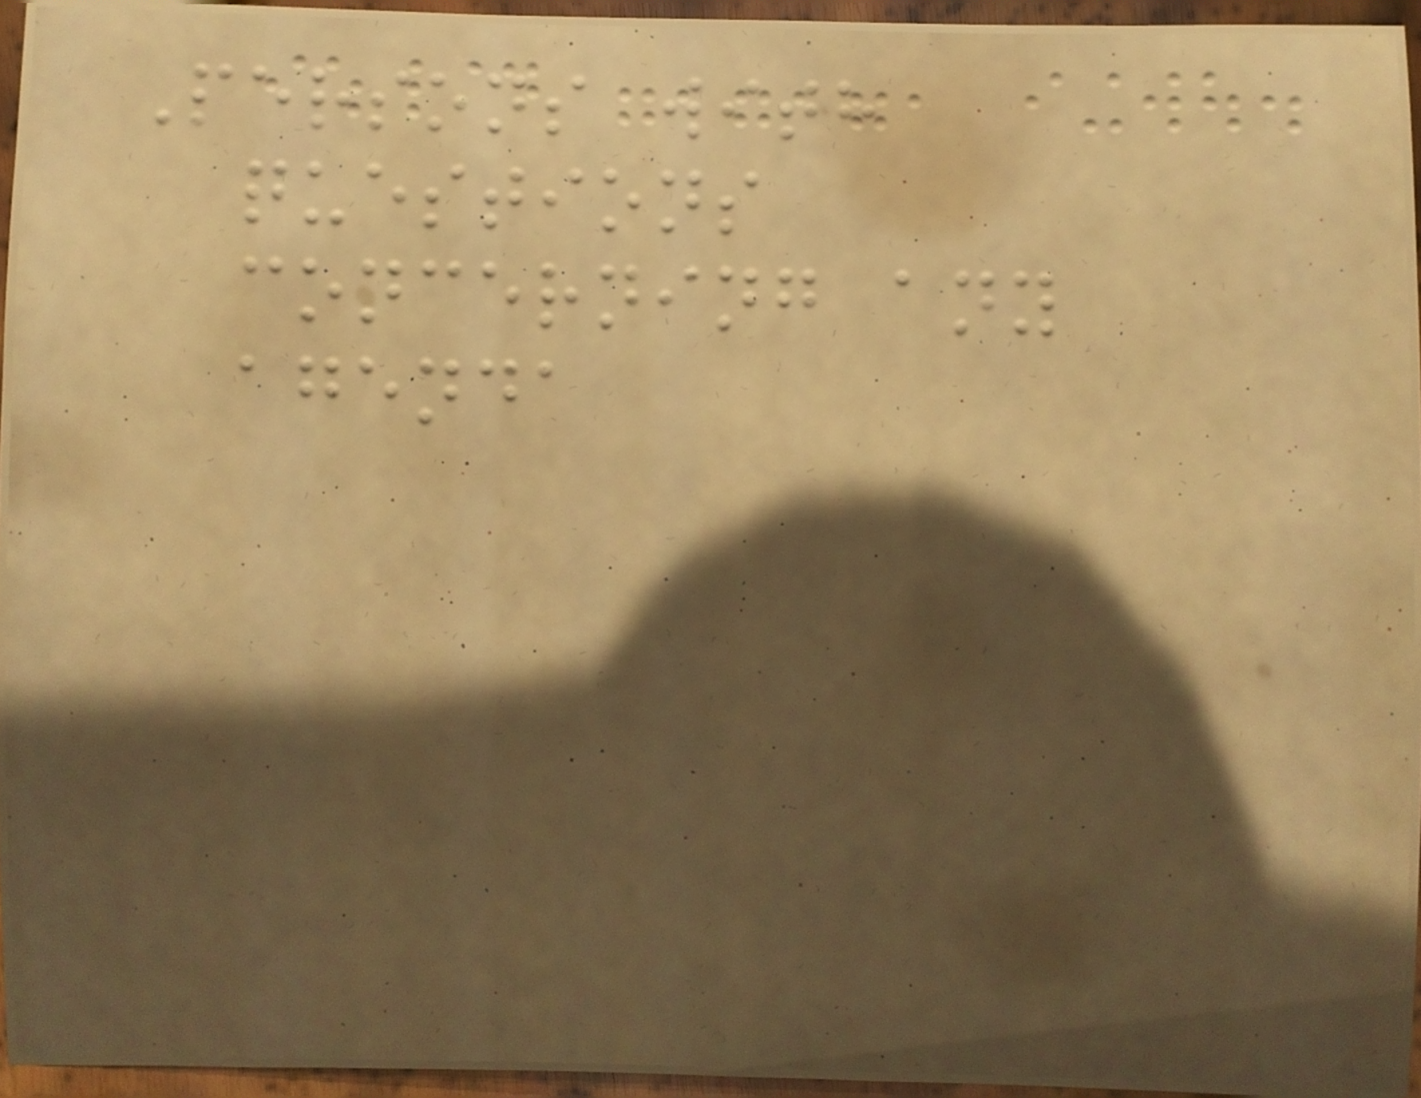Persons with
questions
concerning any
agenda
